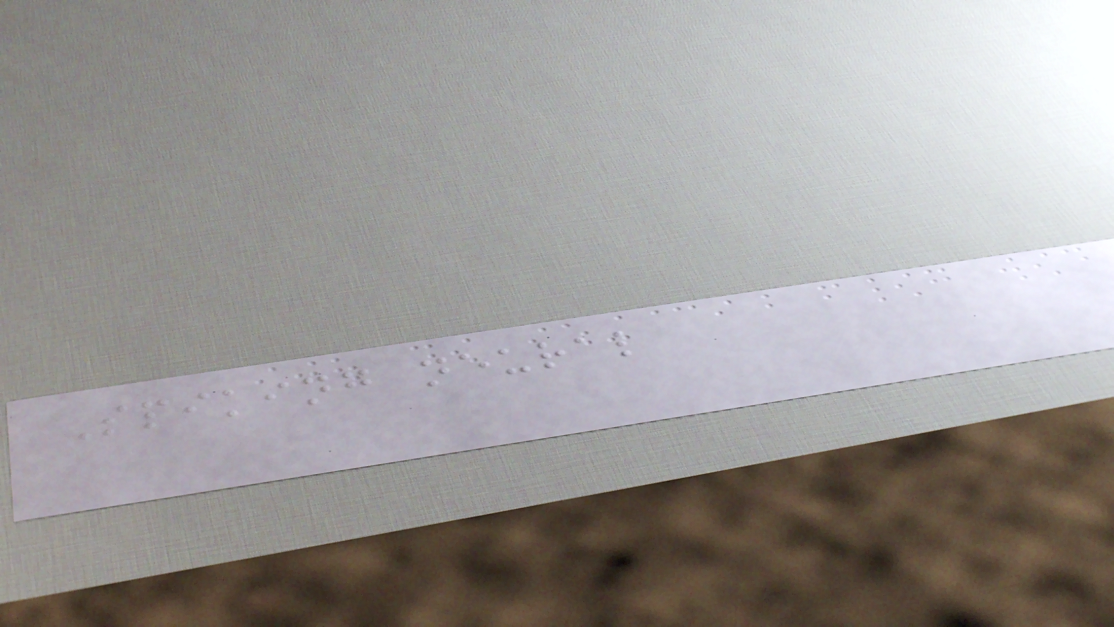Spiking neural
